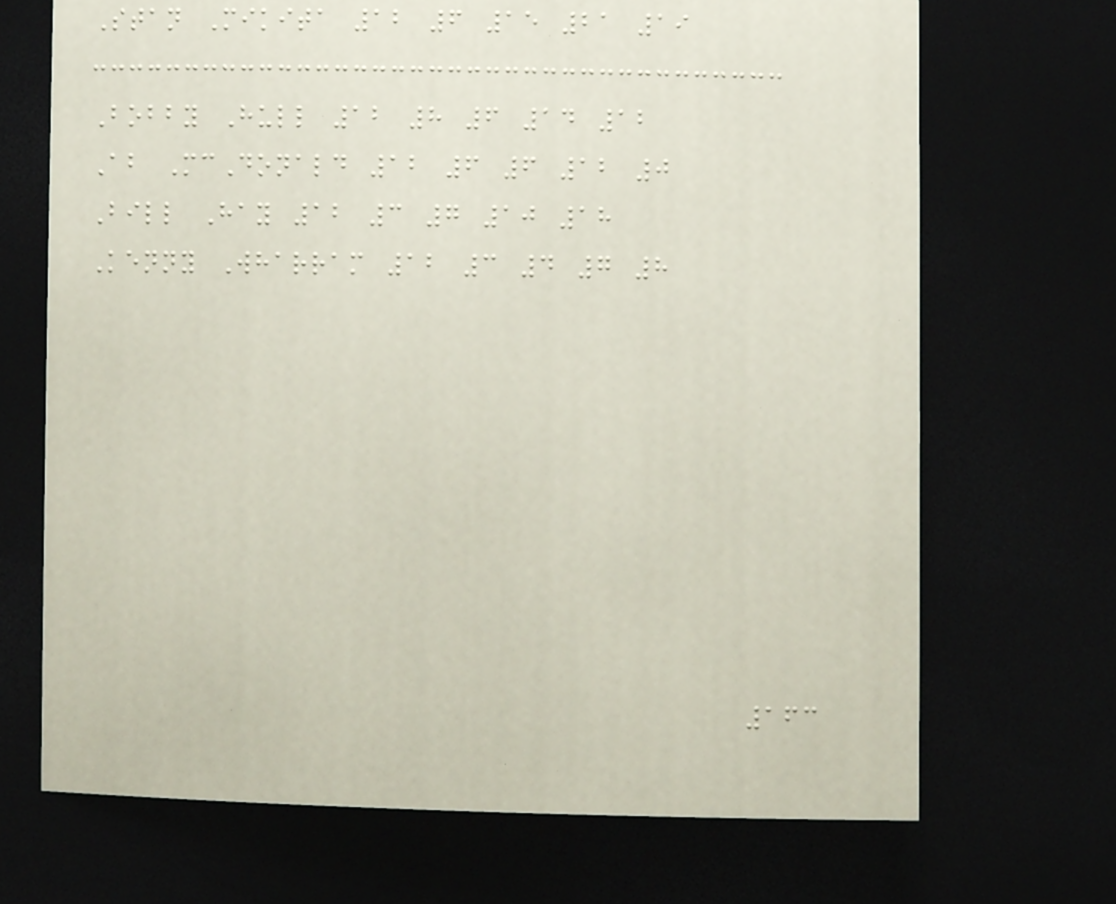Stan Mikita 12 6 15 21 19
Bobby Hull 12 8 6 14 12
Ab McDonald 12 6 6 12 0
Bill Hay 12 3 7 10 18
Kenny Wharram 12 3 4 7 8
163
